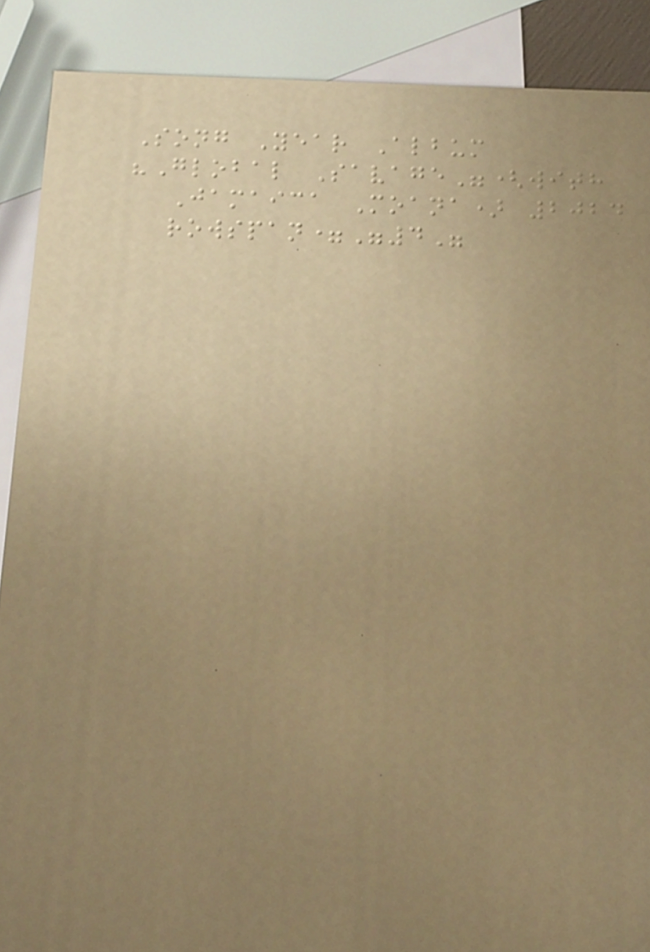Song Year Album
"Global Savage"(with
Jamaica Moana) 2024
rowspan="4"
